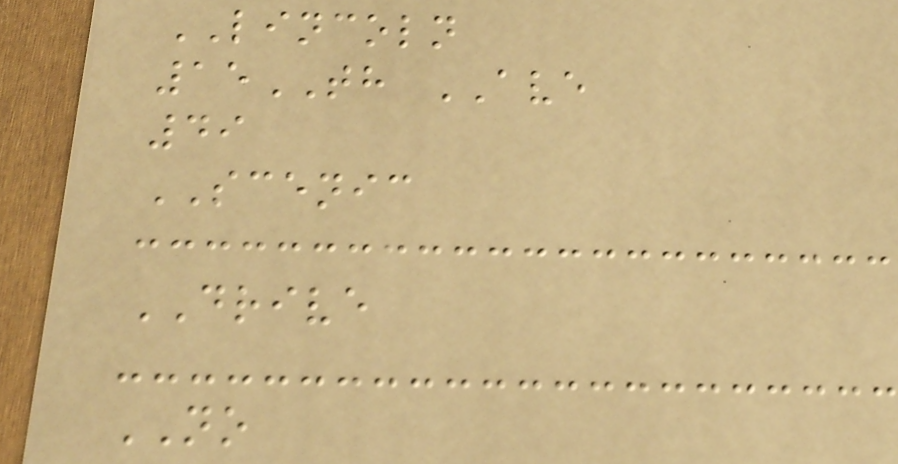LINCOLN
15TH AVE
49
SCENIC
DRIVE
NO
